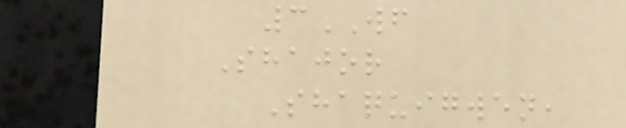3WF
Shajor
Shaquigwen,
